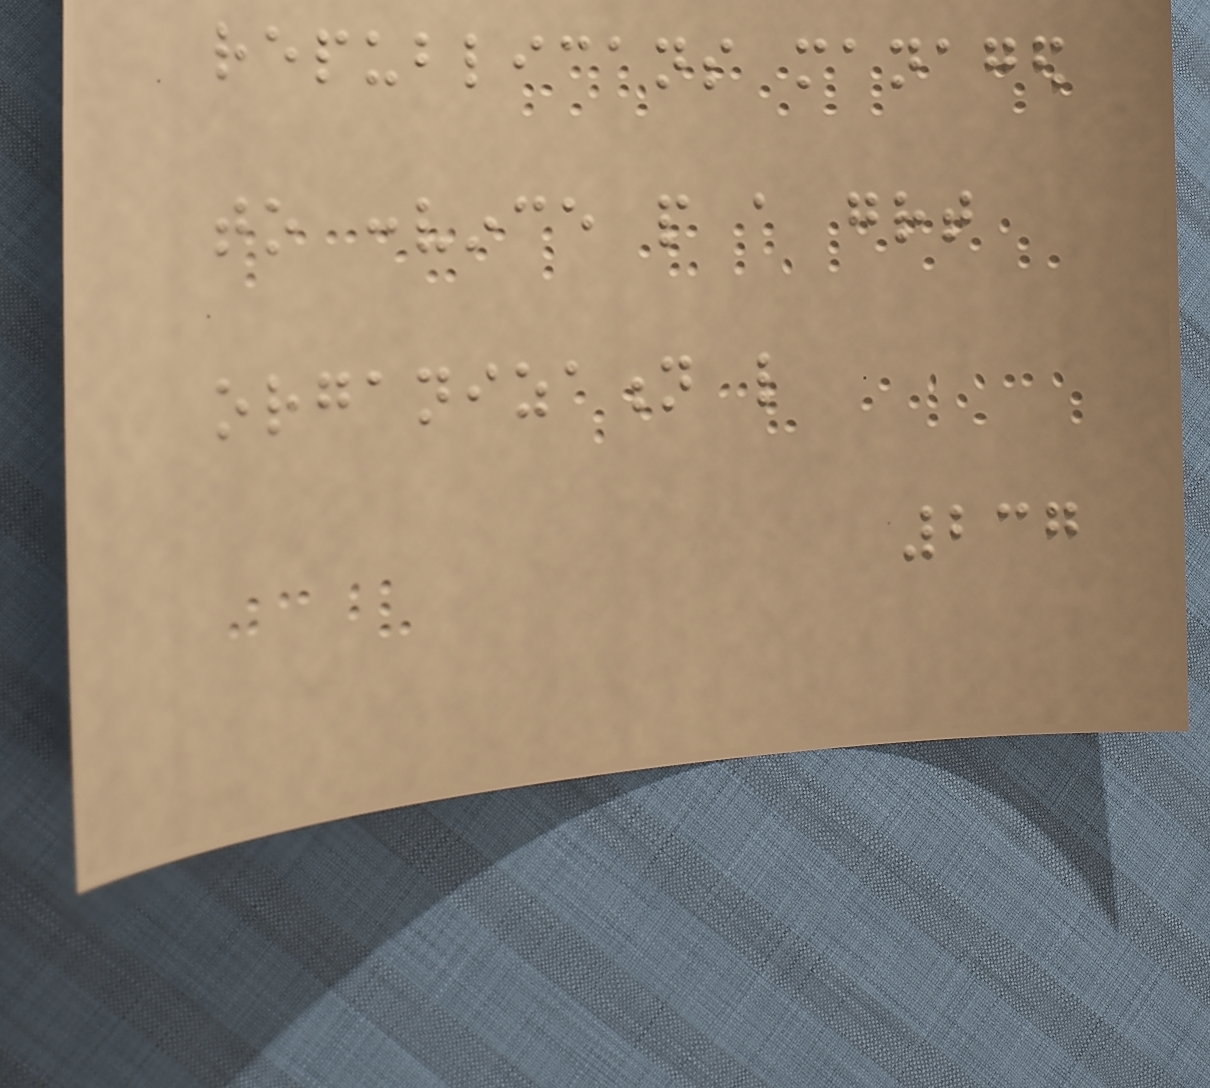republicans managed
to convince people a great
organization like
237
